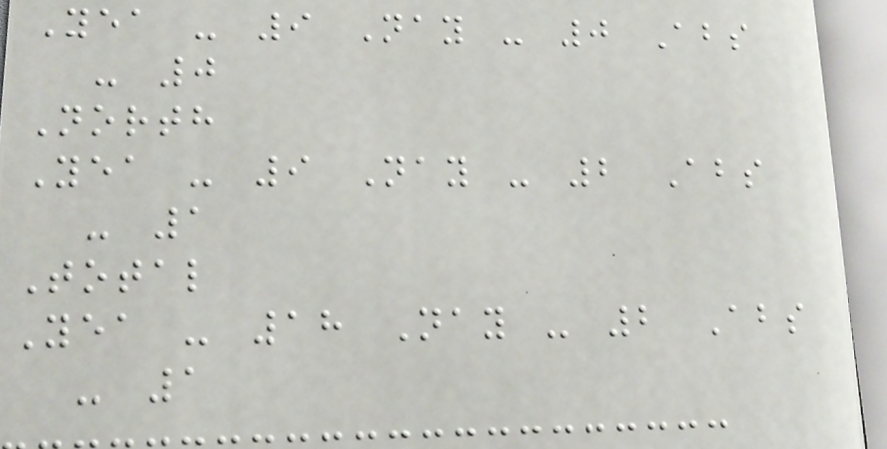Yea - 9 Nay - 0 Abs
- 0
North
Yea - 9 Nay - 2 Abs
- 1
Total
Yea - 18 Nay - 2 Abs
- 1
